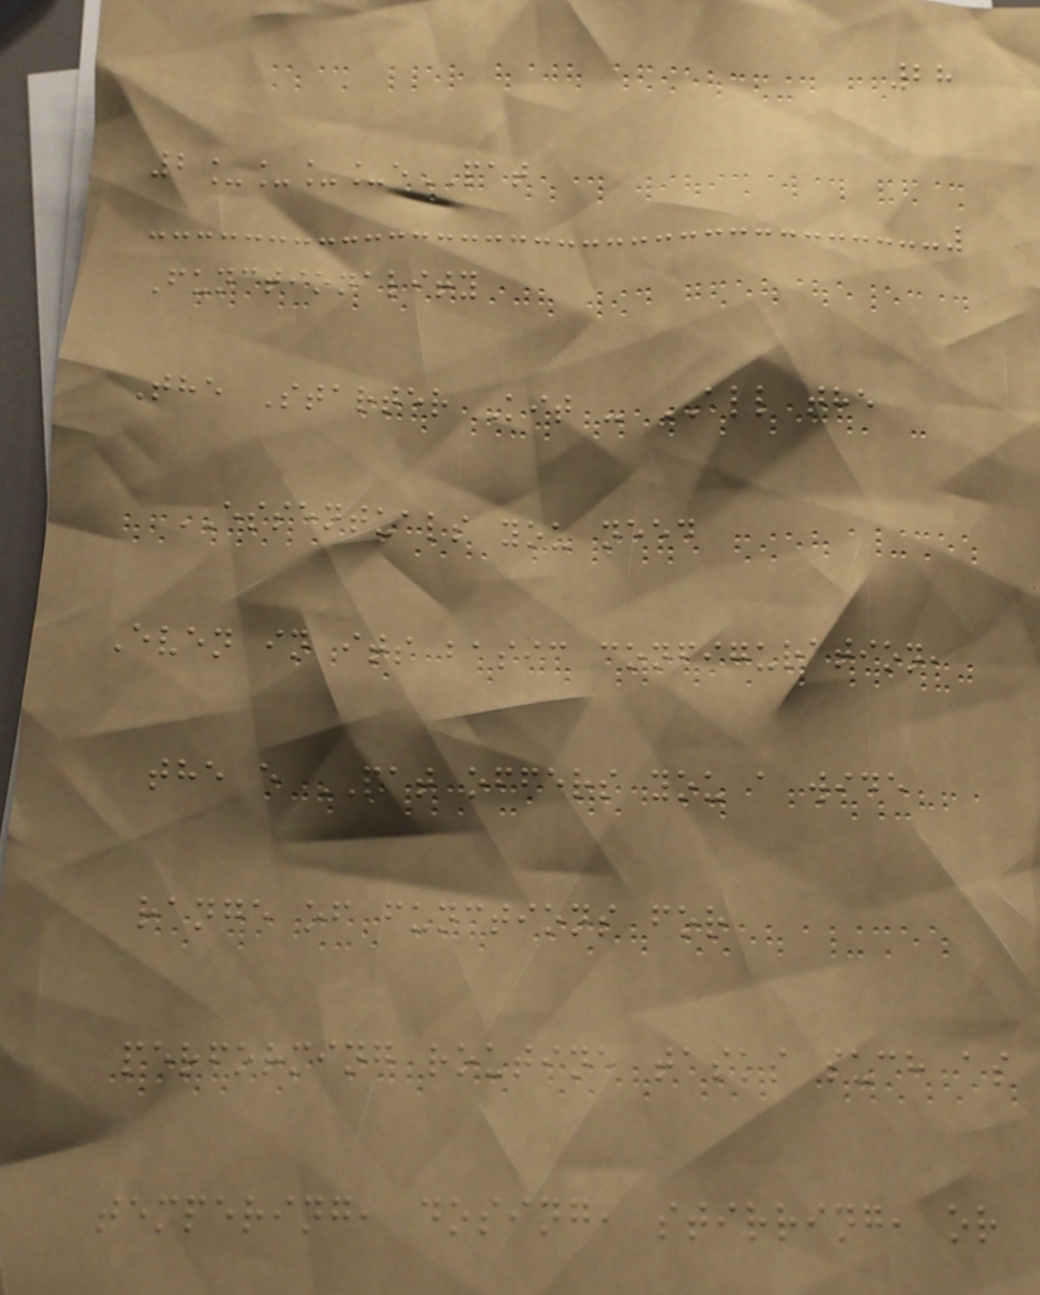28
2____ePAT
Functionality
The Starter Kit - ALL the
ESSENTUALS you need
Even in its basic configuration,
the e PAT offers you a wide
range of functions for
performing routine tasks such as
tempering, dosing, stirring, or
